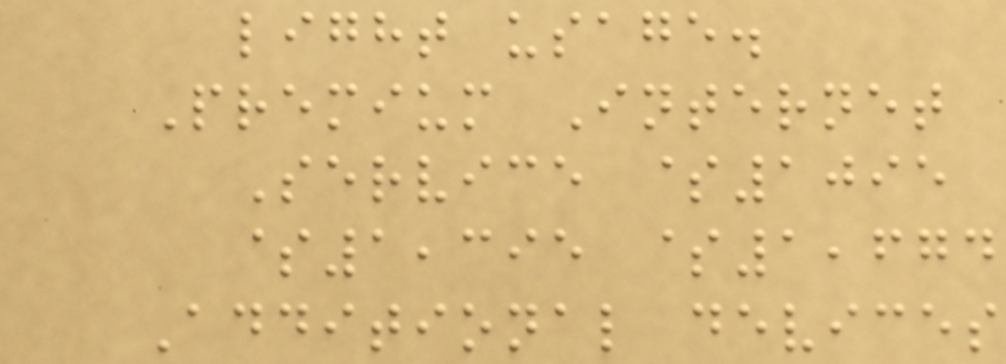light usage.
Premium Internet
Service $1095
$1,395 $1,674
Additional devices
